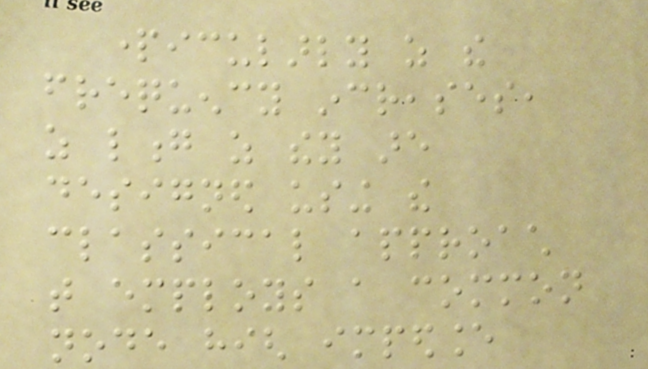particularly as the
frequency increases,
as long as they are
designed using the
classical approach
that employs a common
node high impedance
